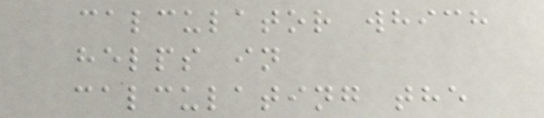calculator which
helps in
calculating the
